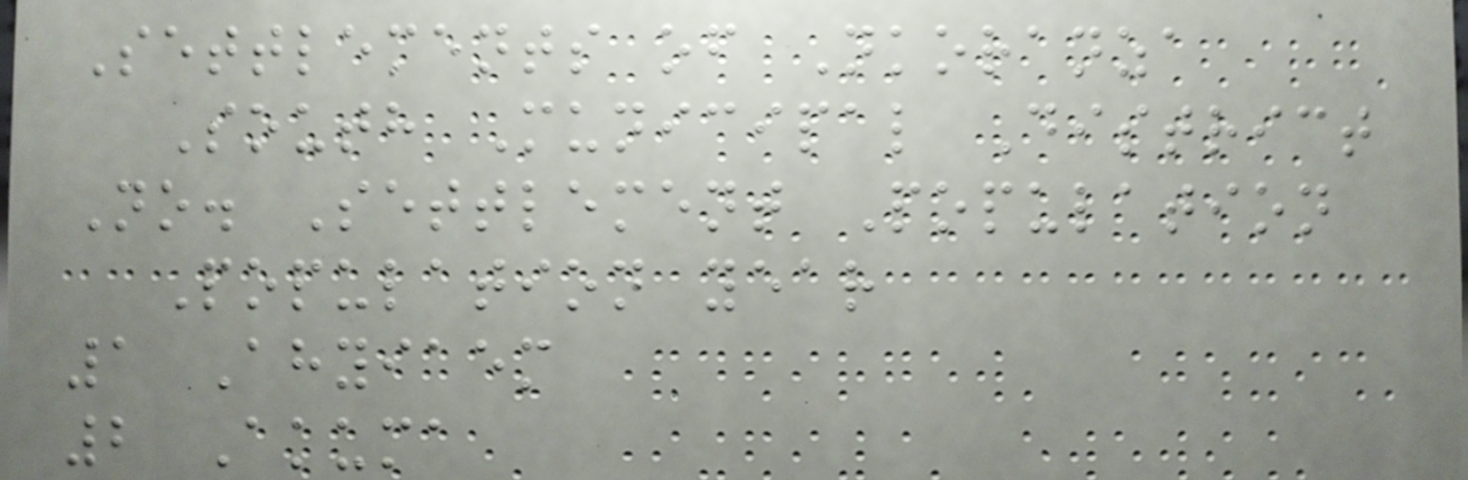Settlements of Nkoranza
South Municipal District
No. Settlement Population
Population year
1 Ahyiaem
2 Akuma
